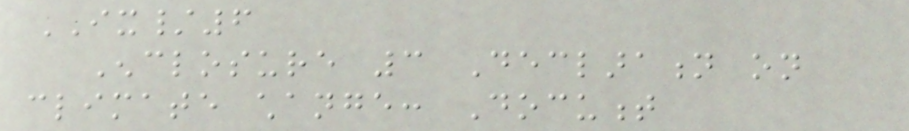IX/6
Enclosure 3 Declaration on
climate change: Document
